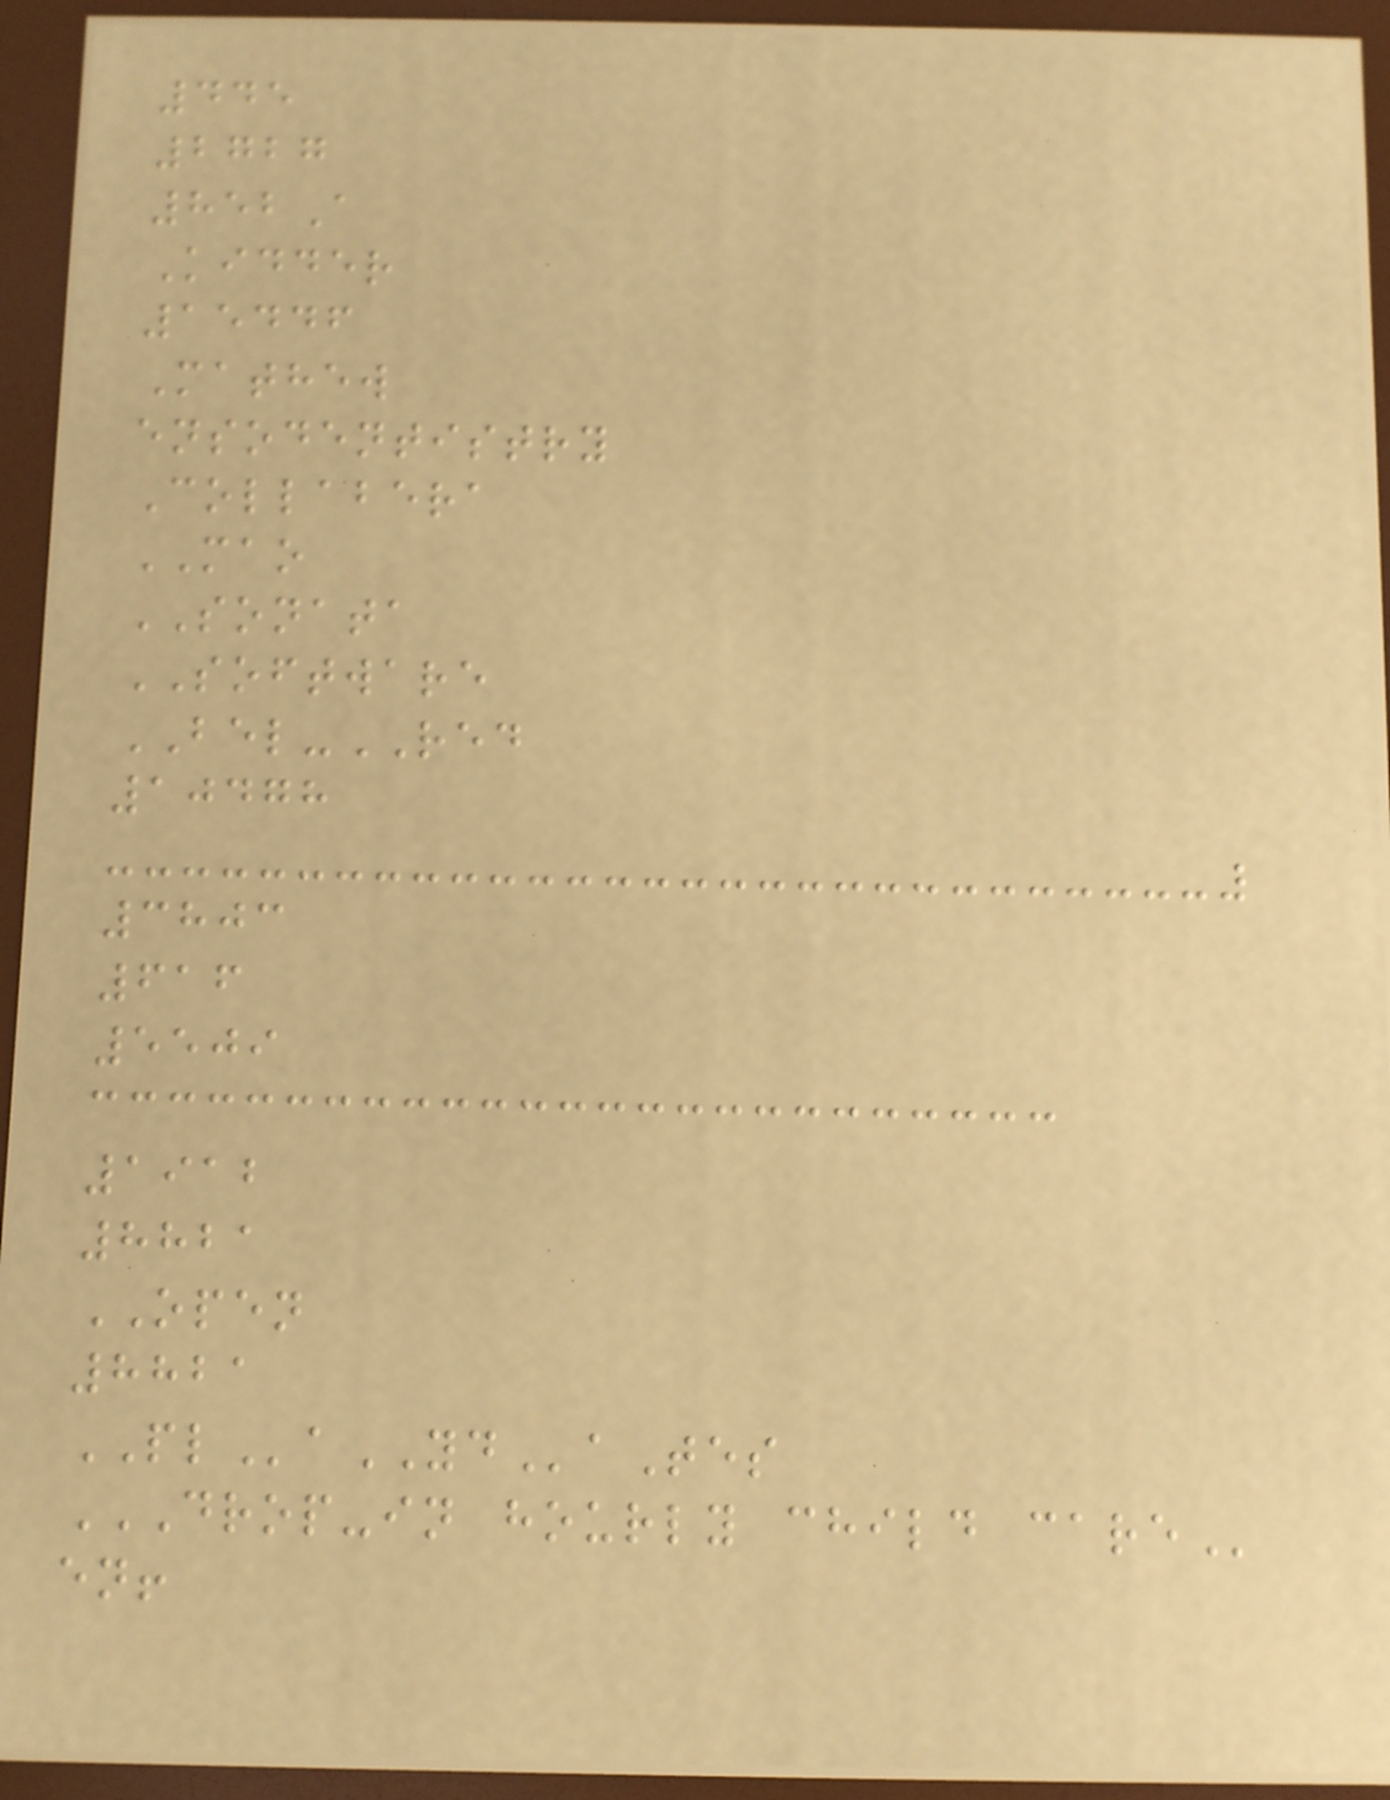445
2727
852A
Kidder
15446
Mathew
ensodentistry
Collabera
MAO
SONATA
SOFTWARE
BEL-RED
10478
3803
616
5509
1912
8821
OPEN
8821
PLaYDaTes
DROP-IN HOURLY CHILD CARE
en!
